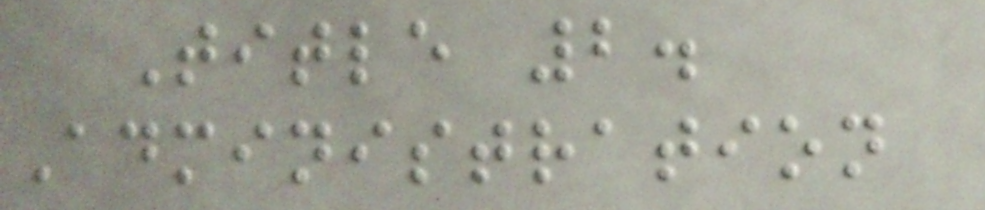Title 2.
Administration
